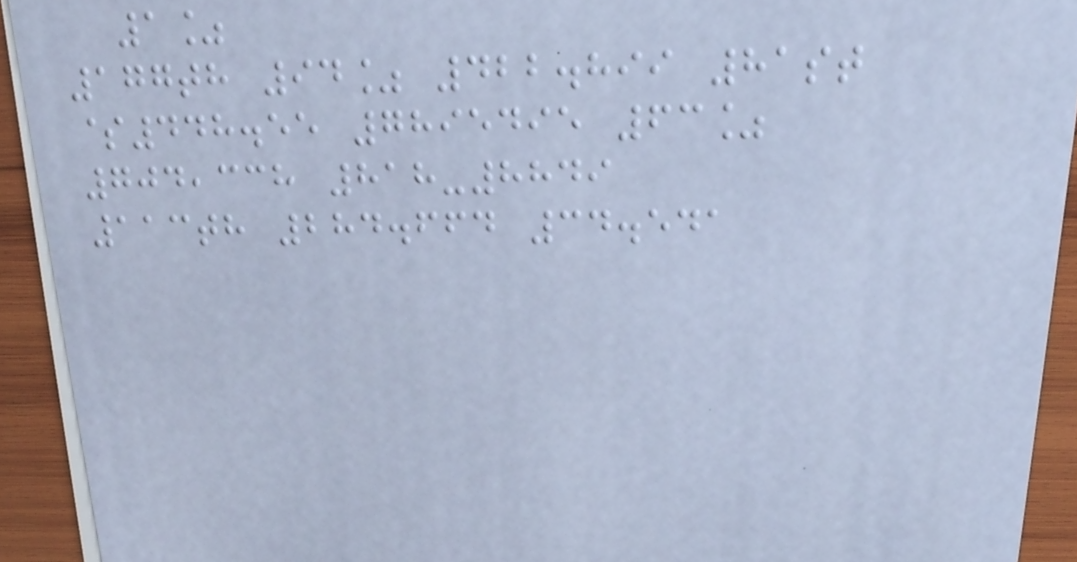1%
177th 94% 422.899 81st
$448.55 7895495 63%
704,338 818-8849
113th 284.664 34.541
